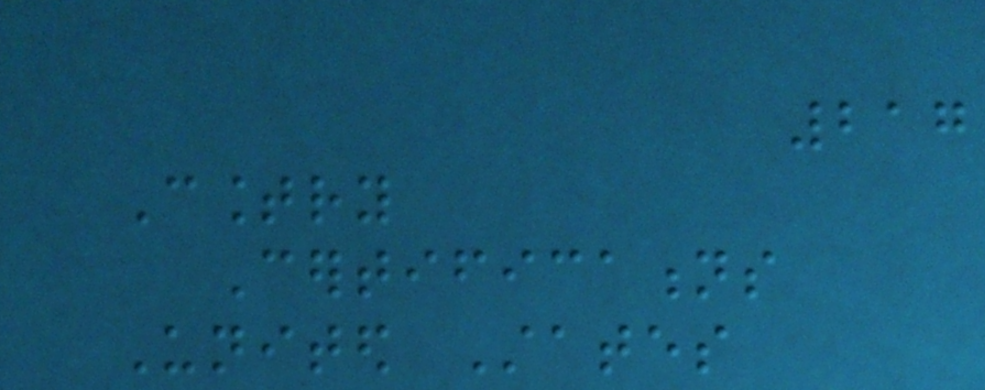217
Country
Certifications
United States
